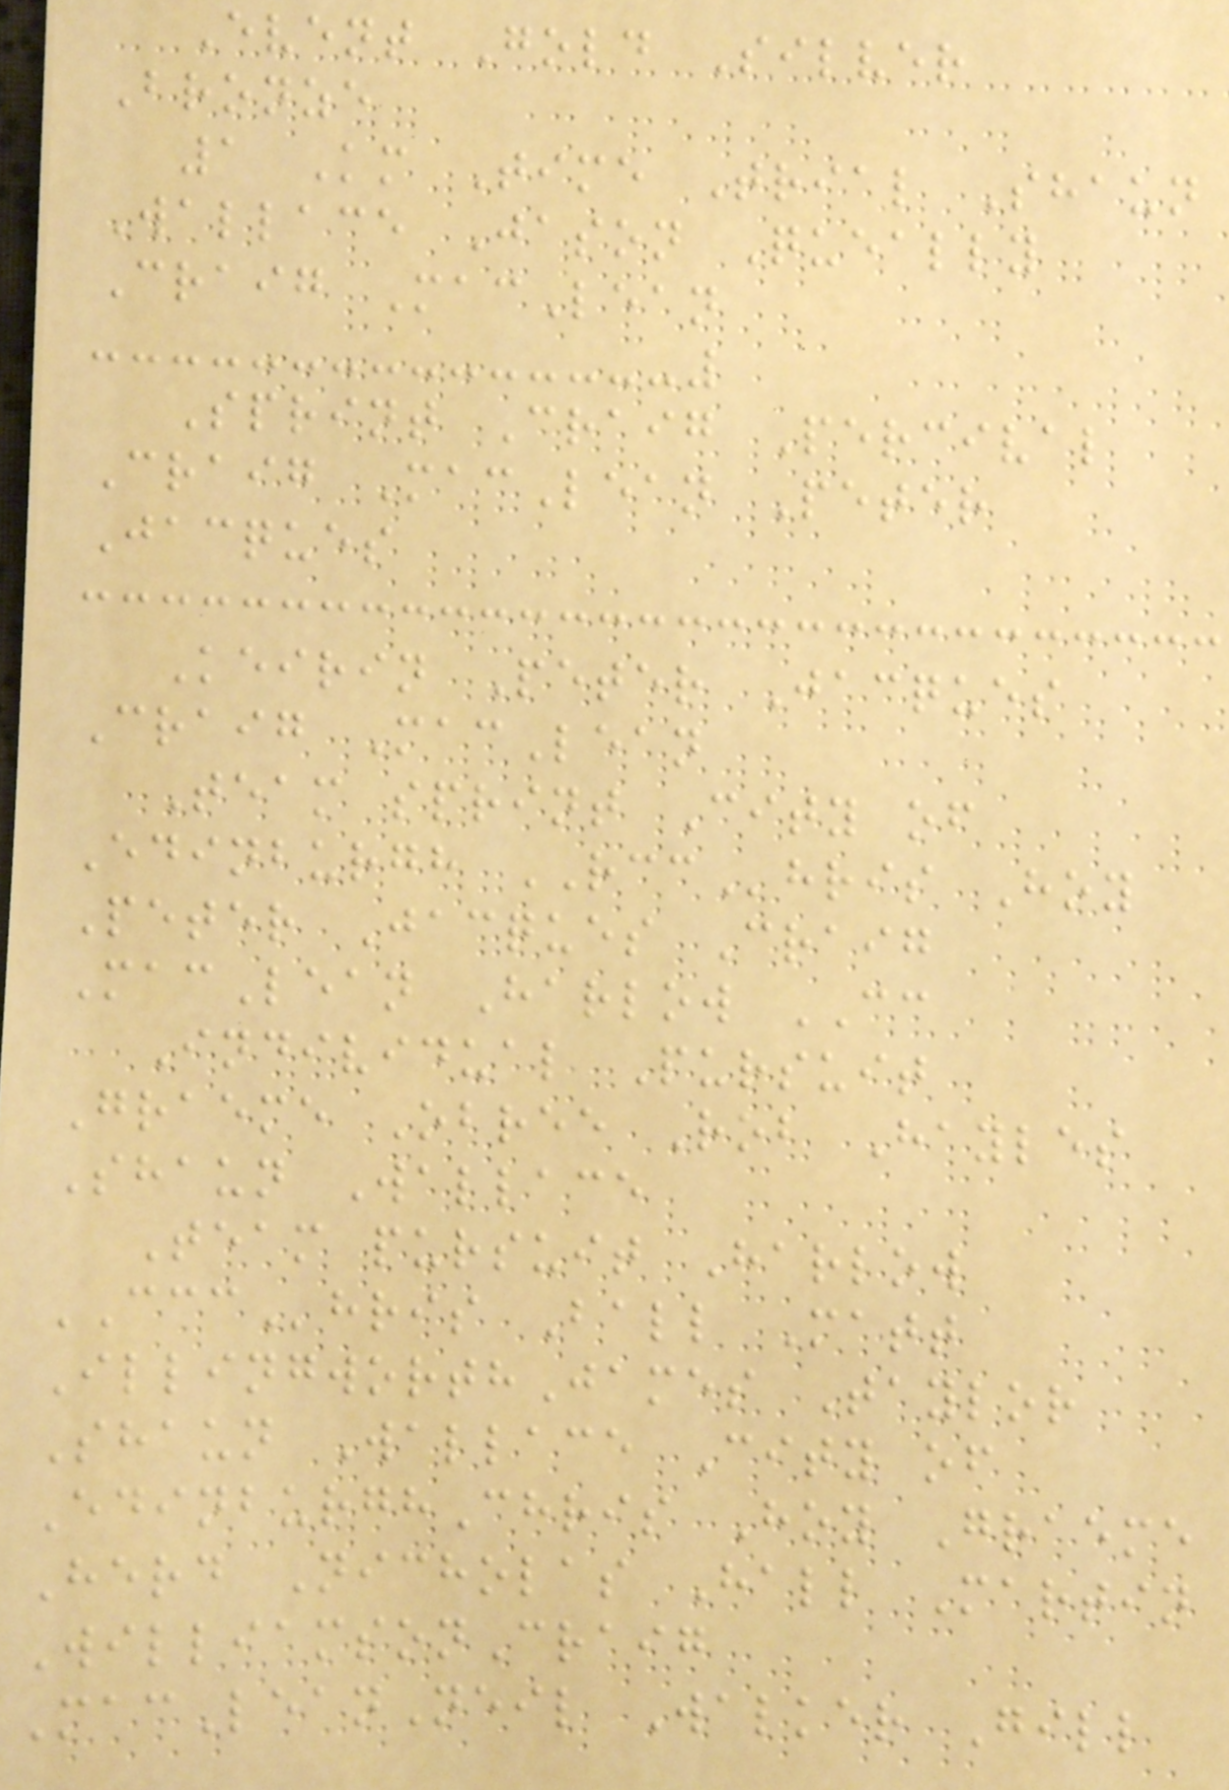Event Gold Silver
Bronze
1 Km Time Trial Shaun
Wallace Jason Queally
Craig MacLean
Sprint Craig Percival
Craig MacLean Peter
Jacques
Keirin Peter Jacques
Craig MacLean
Team sprint City of
Edinburgh RCChris Hoy
Peter Jacques Craig
MacLean Harlow CC
Individual Pursuit
Graeme Obree Rob Hayles
Shaun Wallace
Team pursuit Harlow
CCChris Ball Matt
IllingworthJames Taylor
Shaun Wallace City of
EdinburghChris Hoy Graeme
Herd Nicholas Hall Martin
WilliamsonCraig
MacLeanNeil Walker Gill
